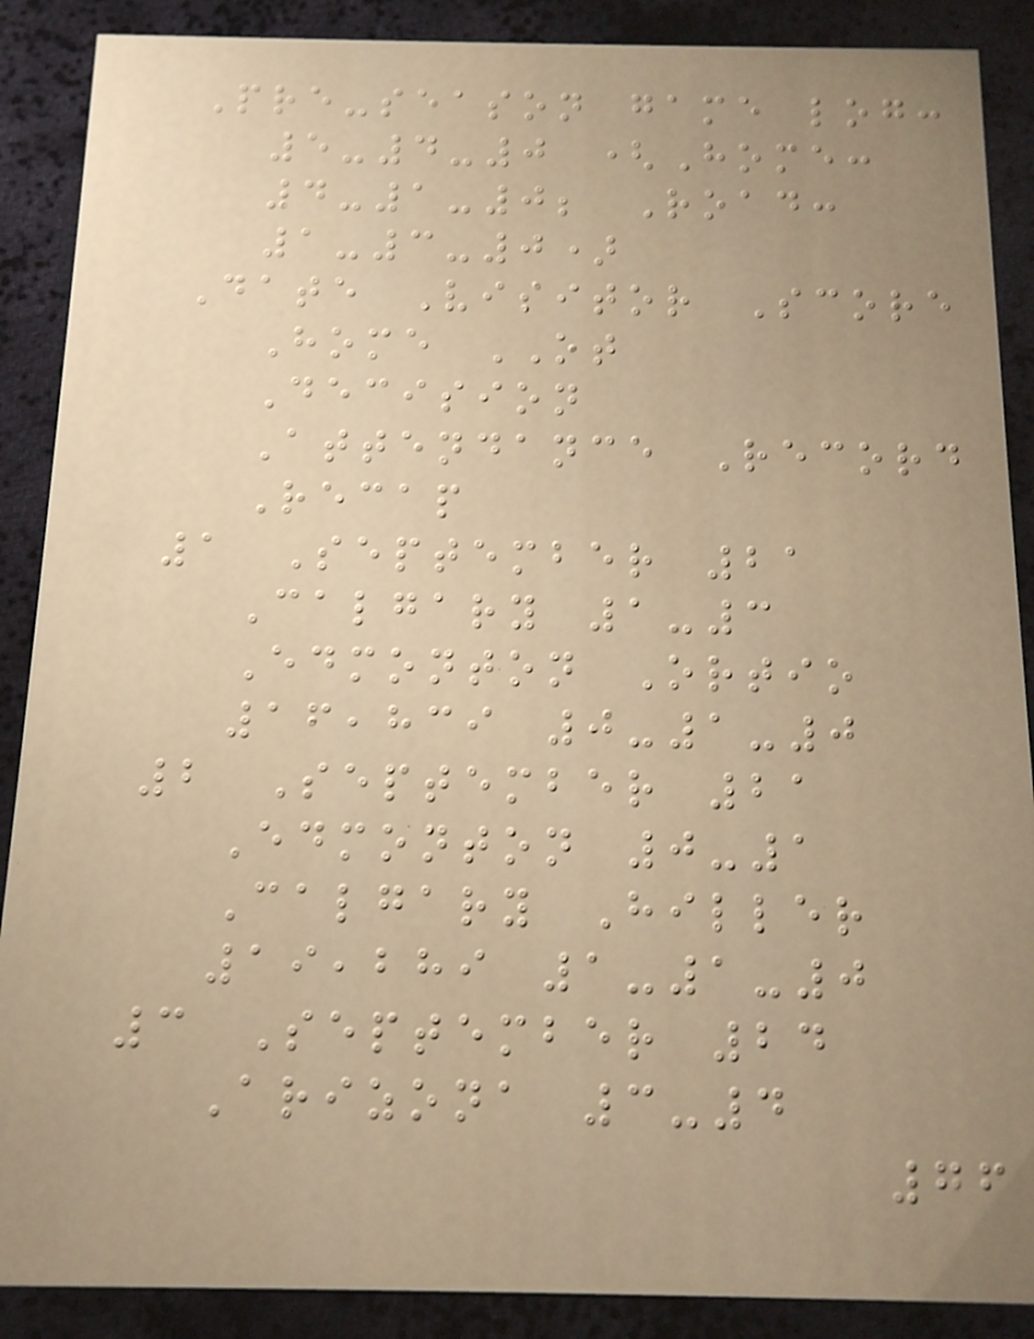Pre-season game log:
5-4-0 (Home:
4-1-0; Road:
1-3-0)
Date Visitor Score
Home OT
Decision
Attendance Record
Recap
1 September 21
Calgary 1-3
Edmonton Ortio
16,839 0-1-0
2 September 21
Edmonton 0-1
Calgary Hiller
19,289 1-1-0
3 September 24
Arizona 3-4
76
